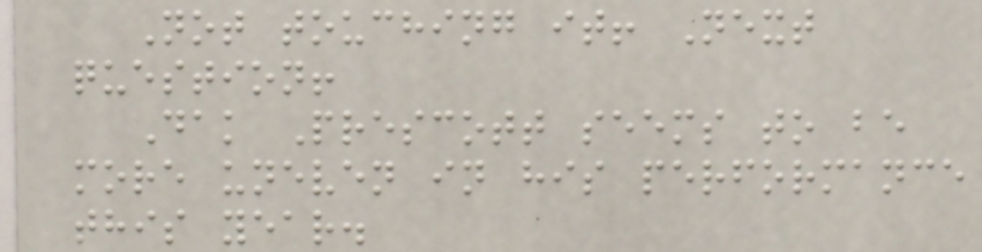Not touching it! Next
question!
Dak Prescott seems to be
more uneven in his performance
this year.
